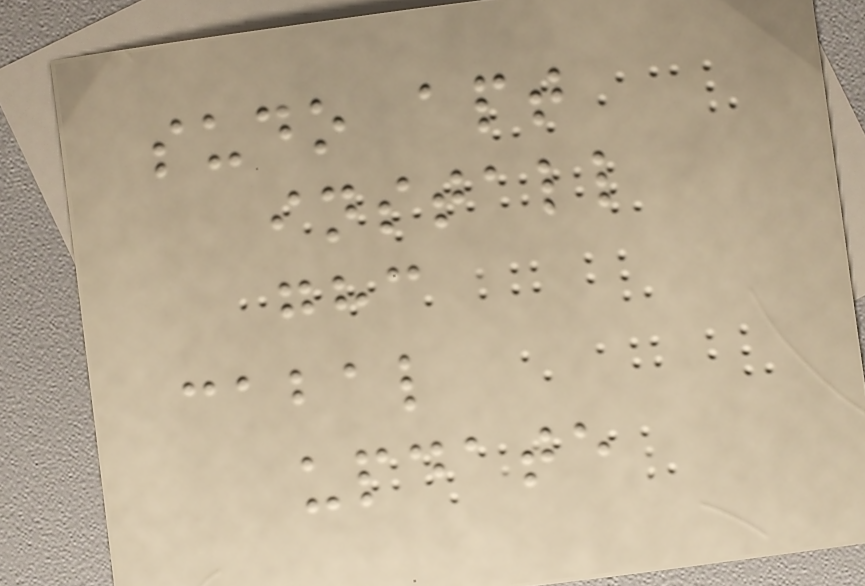sudo apt
install
ghc
cabal
update
